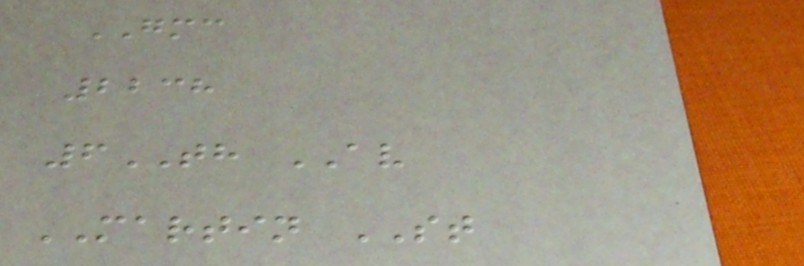GMC
2238
6TH AV
MARTIN ST
